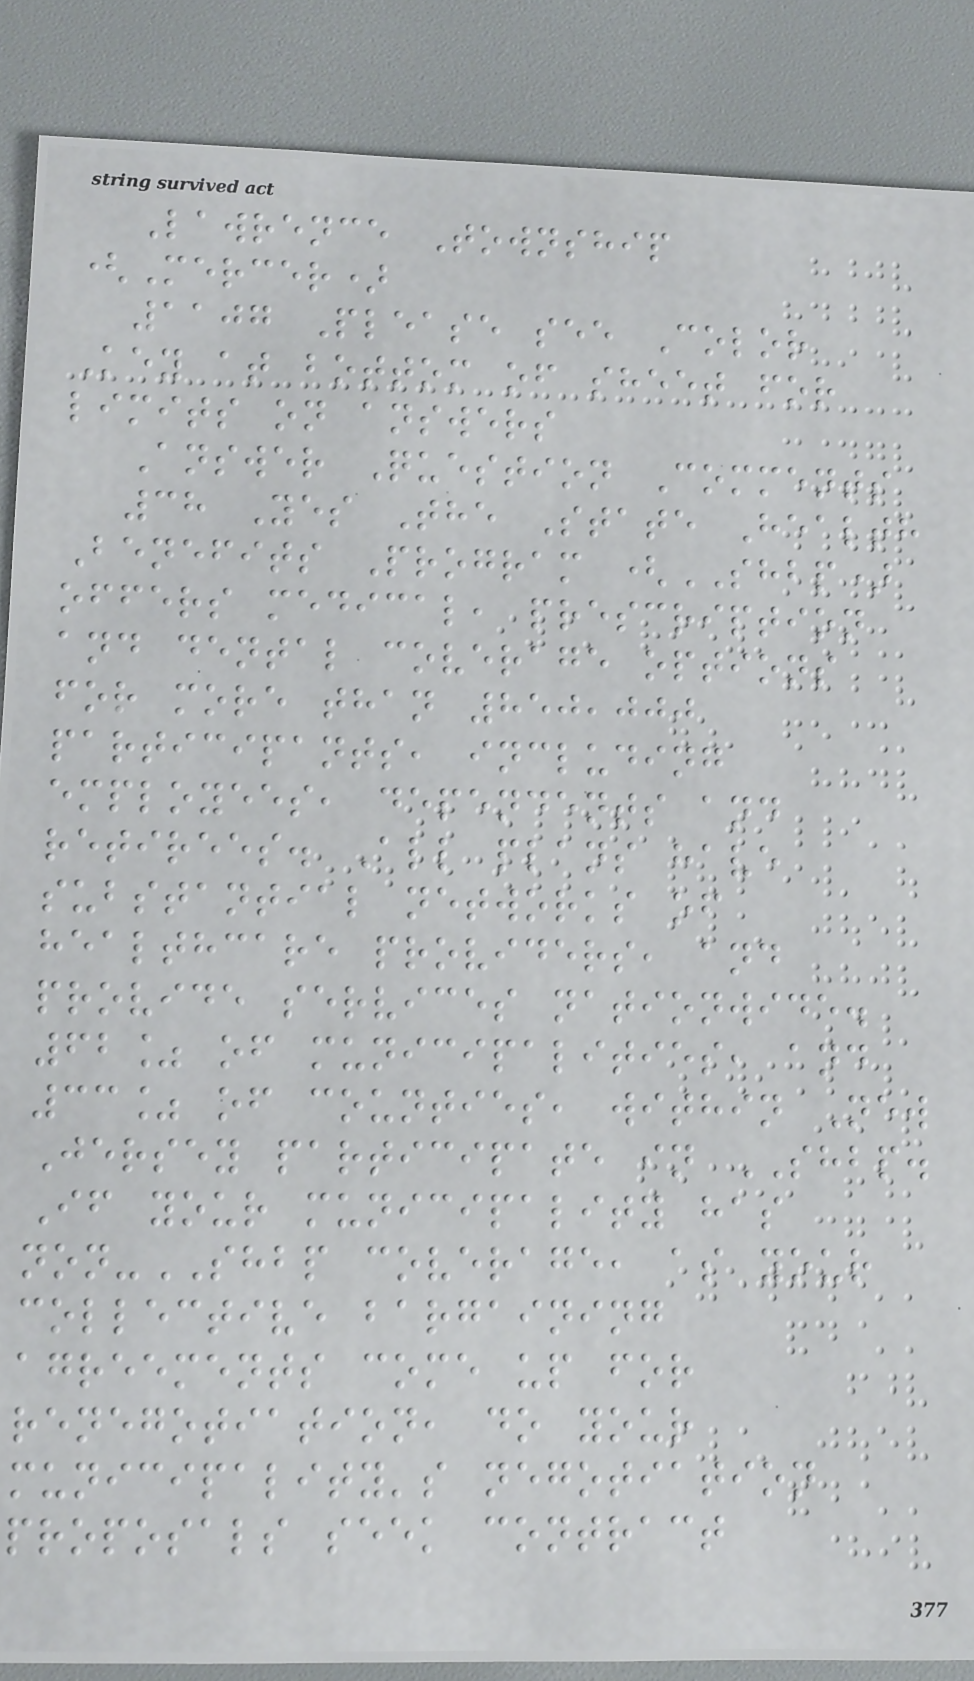Lawrence Township
(Mercer)
1107 Please see Color
Key at bottom of sheet for
limits on answers
Answer Question Comments
38 Yes The State Health
Benefits Program (SHBP)
offers medical, prescription
and dental coverage options
for more than 850,000
participants, including
employees, dependents and
retirees. All plans have
substantial networks of
healthcare providers, and
provide services nationwide.
62% of municipalities, and
33% of counties, within New
Jersey participate in SHBP.
If your municipality has
non-SHBP coverage, as your
collective bargaining
agreements come up for
renegotiation, do your
municipality's negotiation
proposals seek contract
